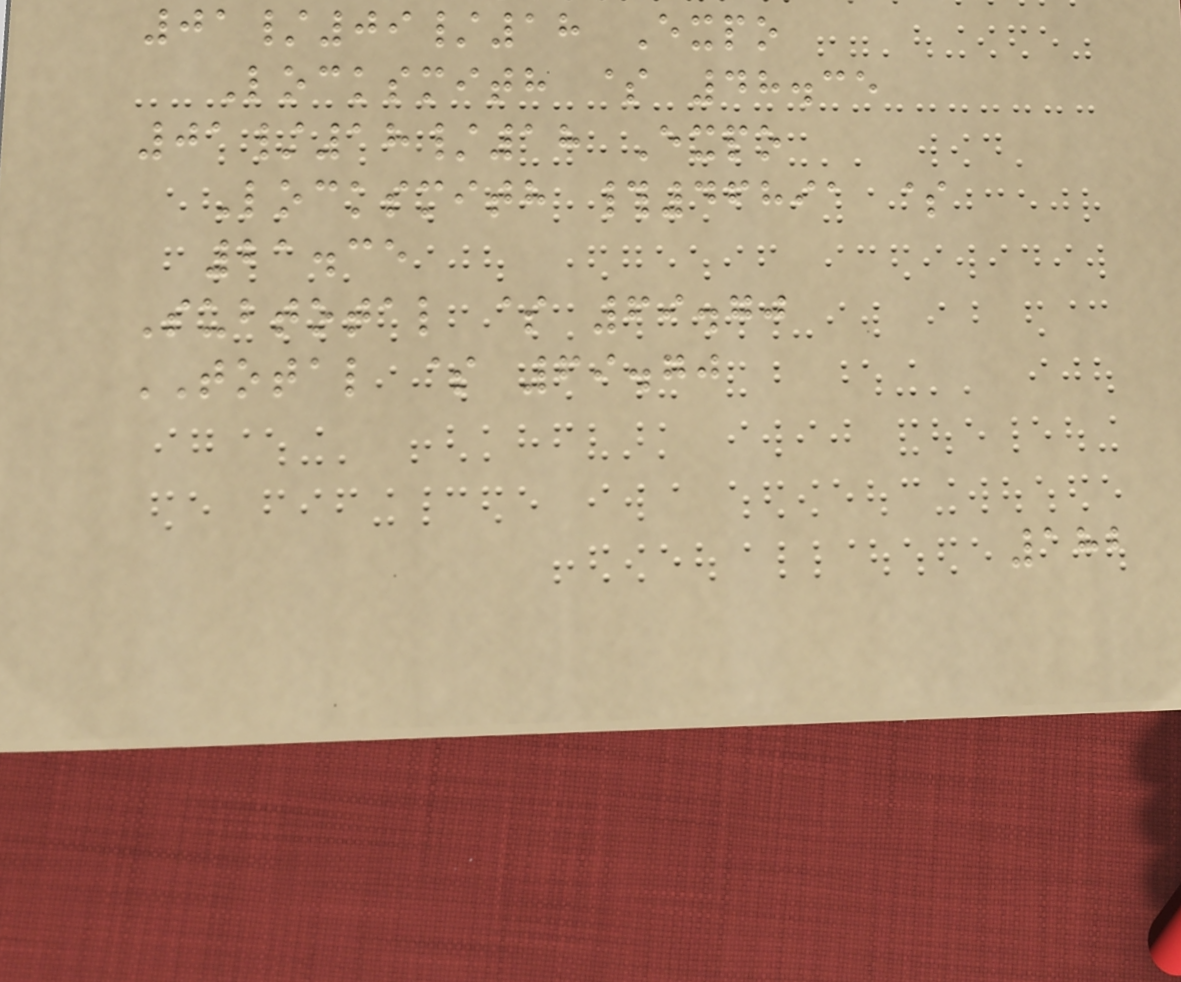01/09/18 Expo
Locksmith $ 48.35
01/18/18 Expo
Locksmith #46891 $
21.35
Subtotal $ 69.70
TOTAL $ 69.70
182
